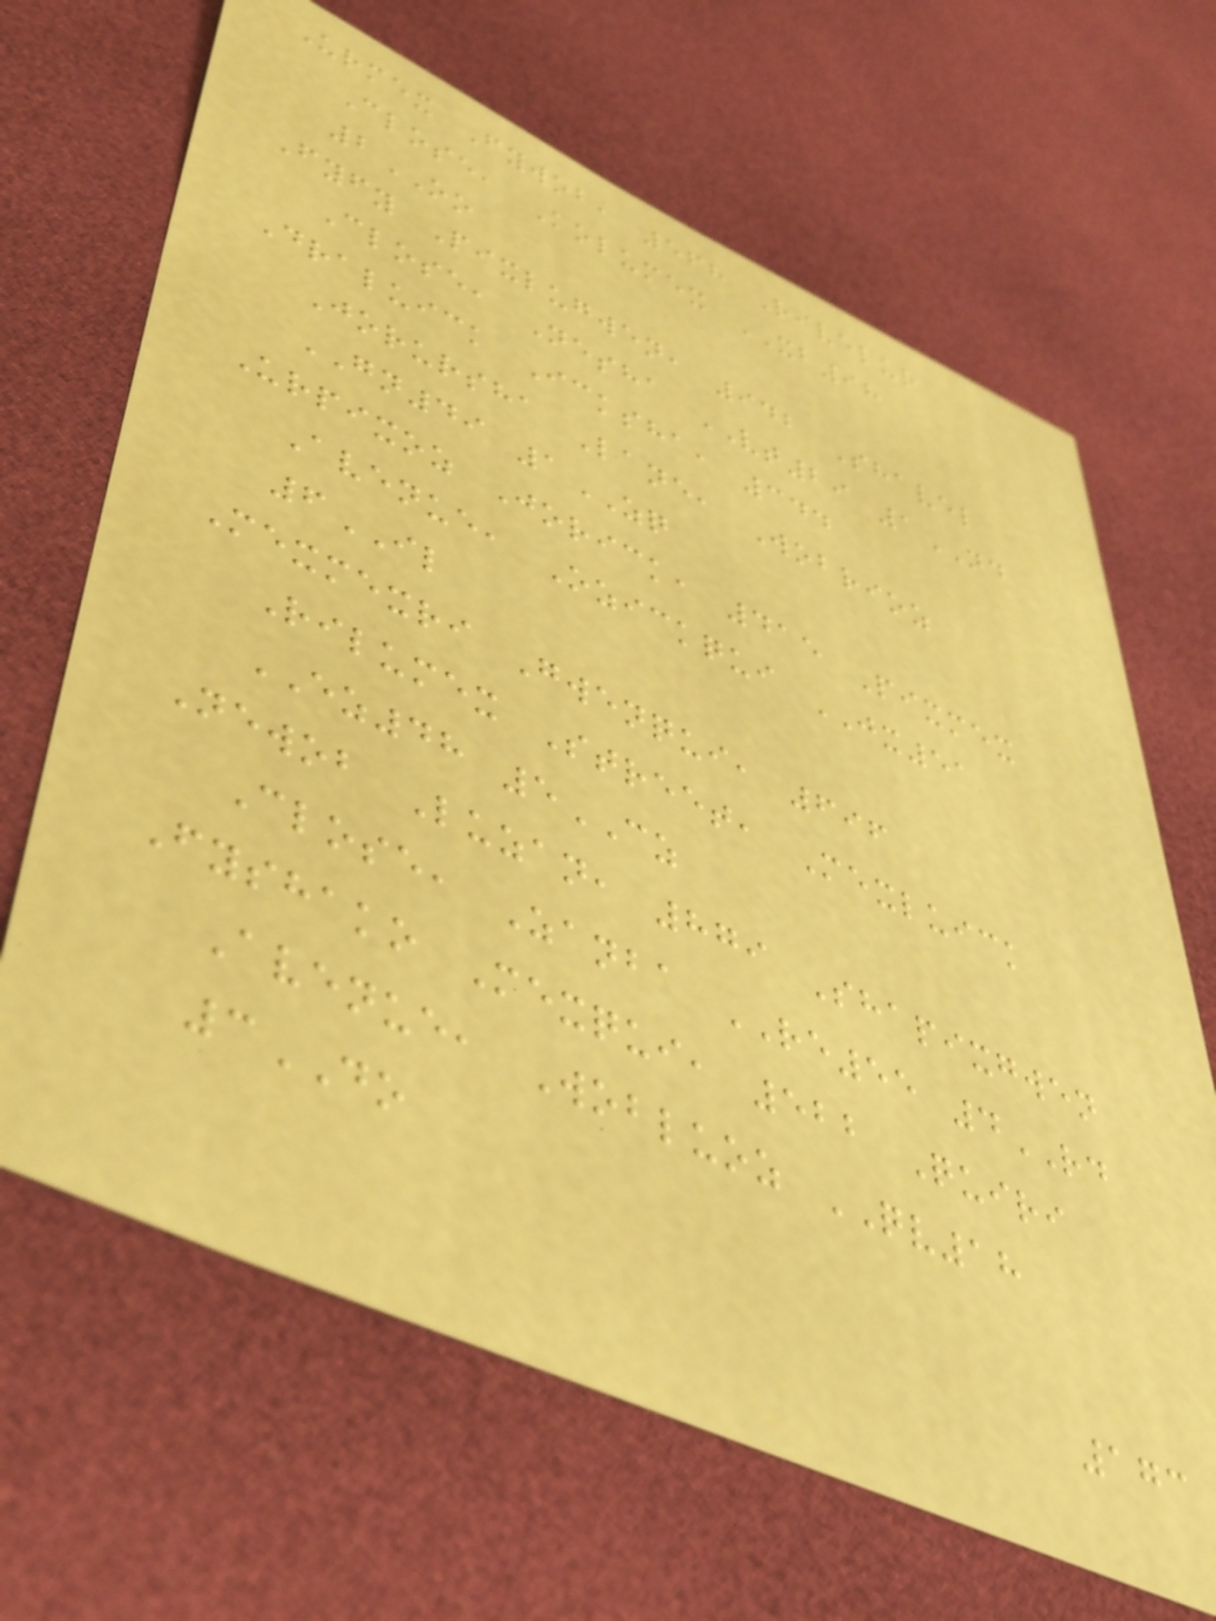Urmex Fywob, 568 Rivelur
Close, Kolumex XB98
2OO
Fyfy Pixlugwen, 942 Shavel
Close, Nesha VT29 1ND
Draluick Icksha, 344
Jorursha Lane, Wobrioz
GN49 1ZQ
Urpixoz Jorick, 415 Pixmex
Avenue, Ozickqui JX51
6IL
Mexmexri Gwenqui, 696
Rilumex Street, Mexluick
EZ48 5CZ
Newob Luzan, 879 Shapixgwen
Close, Zanba RE55 4RD
Fyshako Mexqui, 522 Quiri
Avenue, Wobluoz QV18
3DO
173
